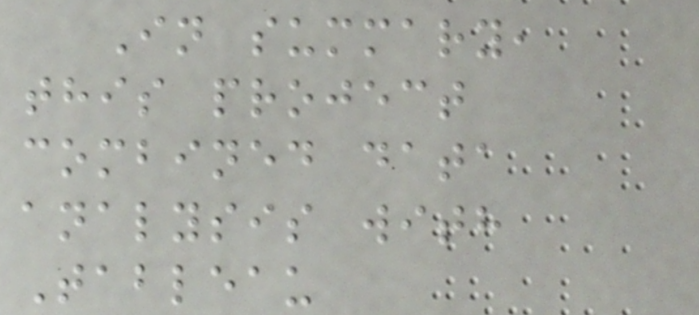In summary,
this project
combined data
analysis with
Tableau
